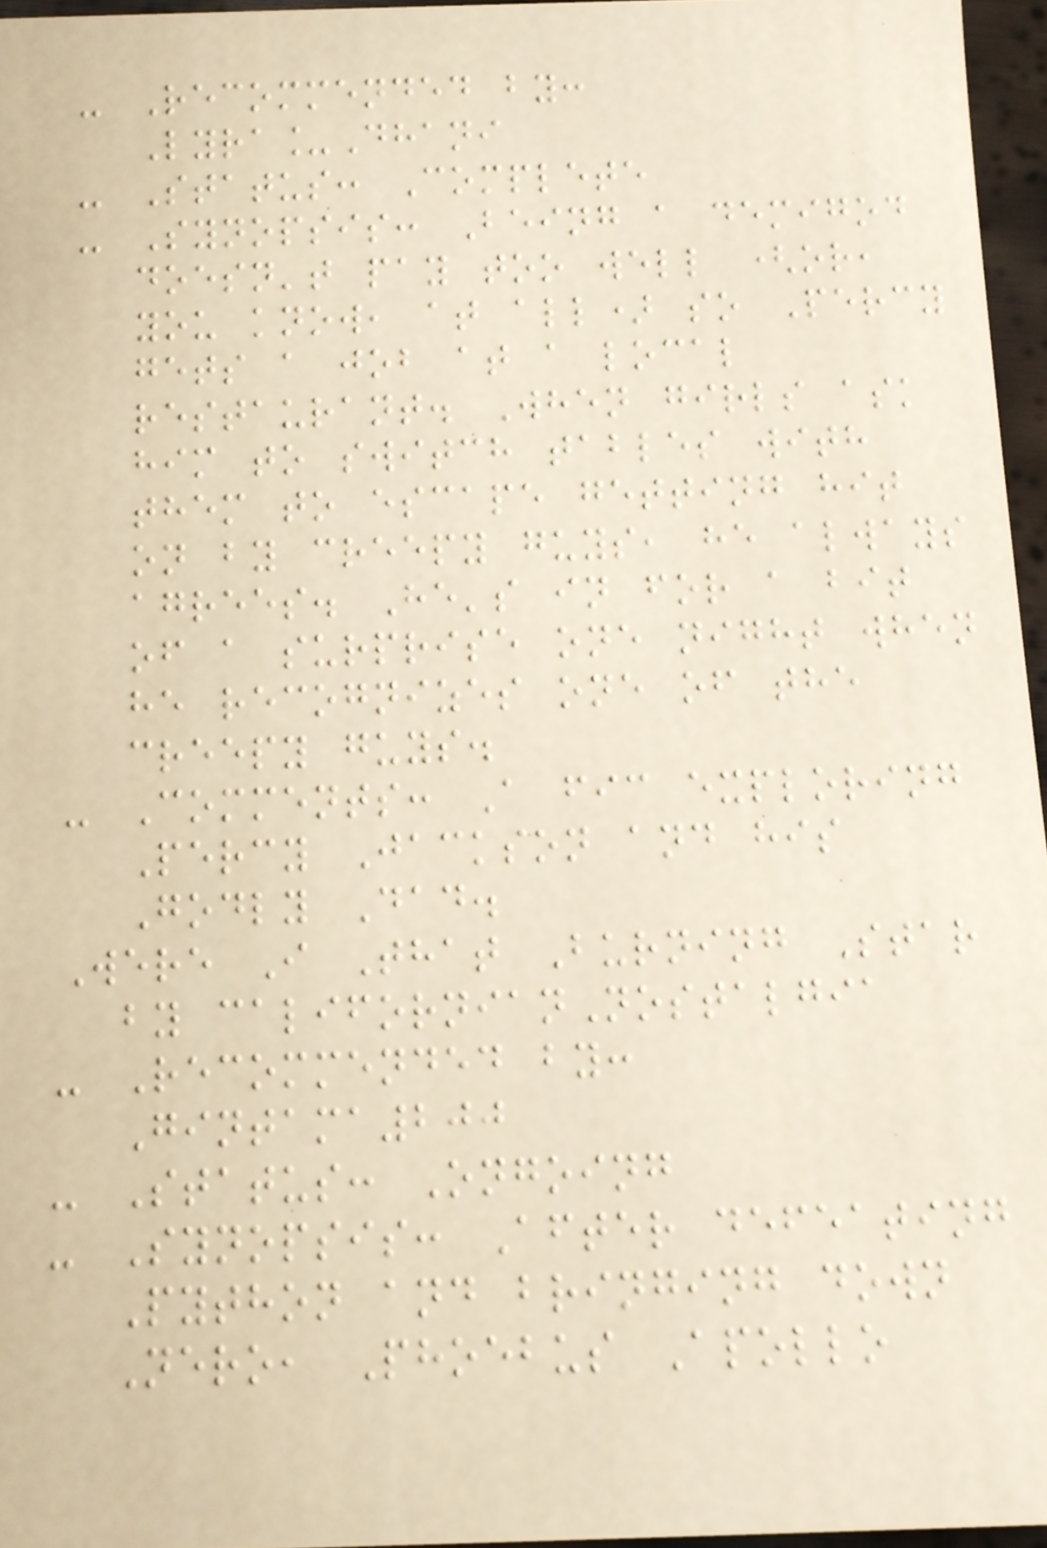- Recommended by:
Lyra_Dhani
- Status: Complete
- Synopsis: Being a demigod
doesn't pay too well (or,
you know, at all) so Percy
gets a job at a local
restaurant. When girls ask
him to switch tables with
them to escape getting hit
on by creepy guys, he always
agrees. He's in for a bit
of a surprise one night when
he recognizes one of the
creepy guys.
- Comments: A fic exploring
Percy Jackson and his
Godly Dad.
Were I That Burning Star
by californianNostalgia
- Recommended by:
Gintama200
- Status: Ongoing
- Synopsis: After defeating
Python and bringing down
Nero, Phoebus Apollo
